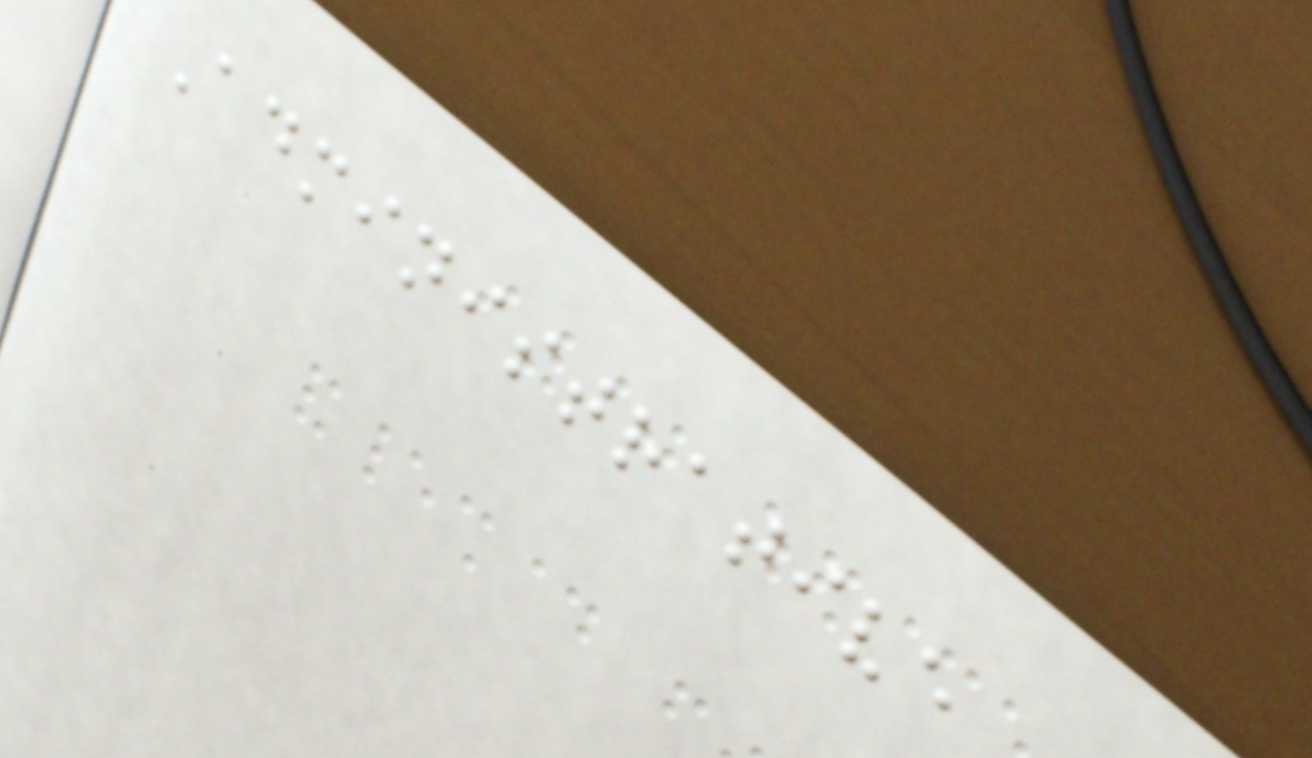Administrative
